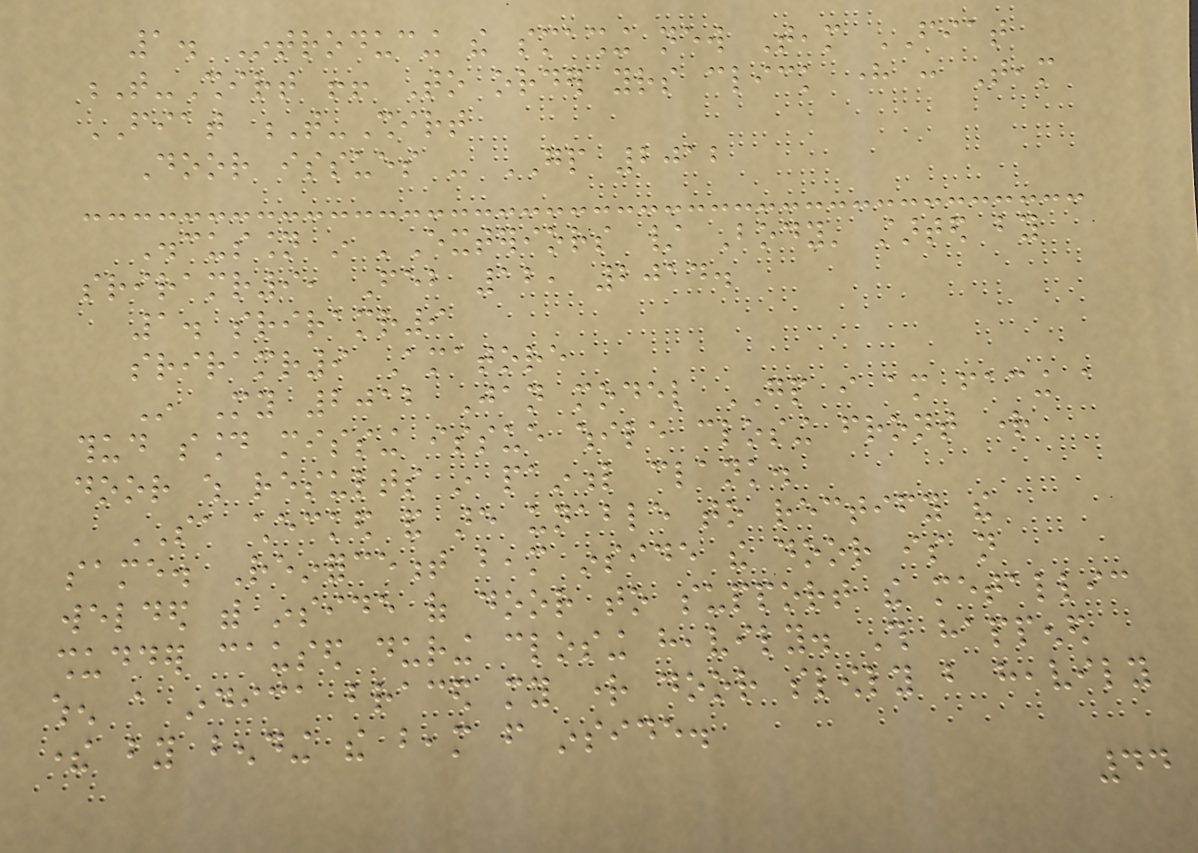1. Introducing the smashing new Team FIAT
T-Shirt !! To order yours click here : Team
FIAT T-Shirt
Door issues - GP 2012
Discussion in 'Exteriors / Body' started by
sriramr9, Feb 12, 2014.
1. sriramr9
sriramr9 Amatore
In My 2012 Jan model GP i am facing a
thud sound missing issue while closing front right
door which results in painful clank.
SA checked and are unable to rectify the
same. Reinforcement beam inside the door is not
welded with inside of door to support the metallic
shudder caused during closing heavily. This happened
when a indica braced my right door slowly but heavily
there by bending the beam from inside.
44
